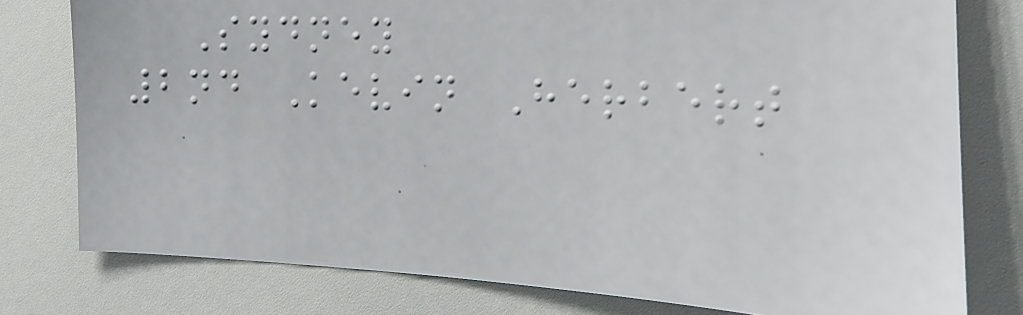Sydney
2nd Kevin Herbert
